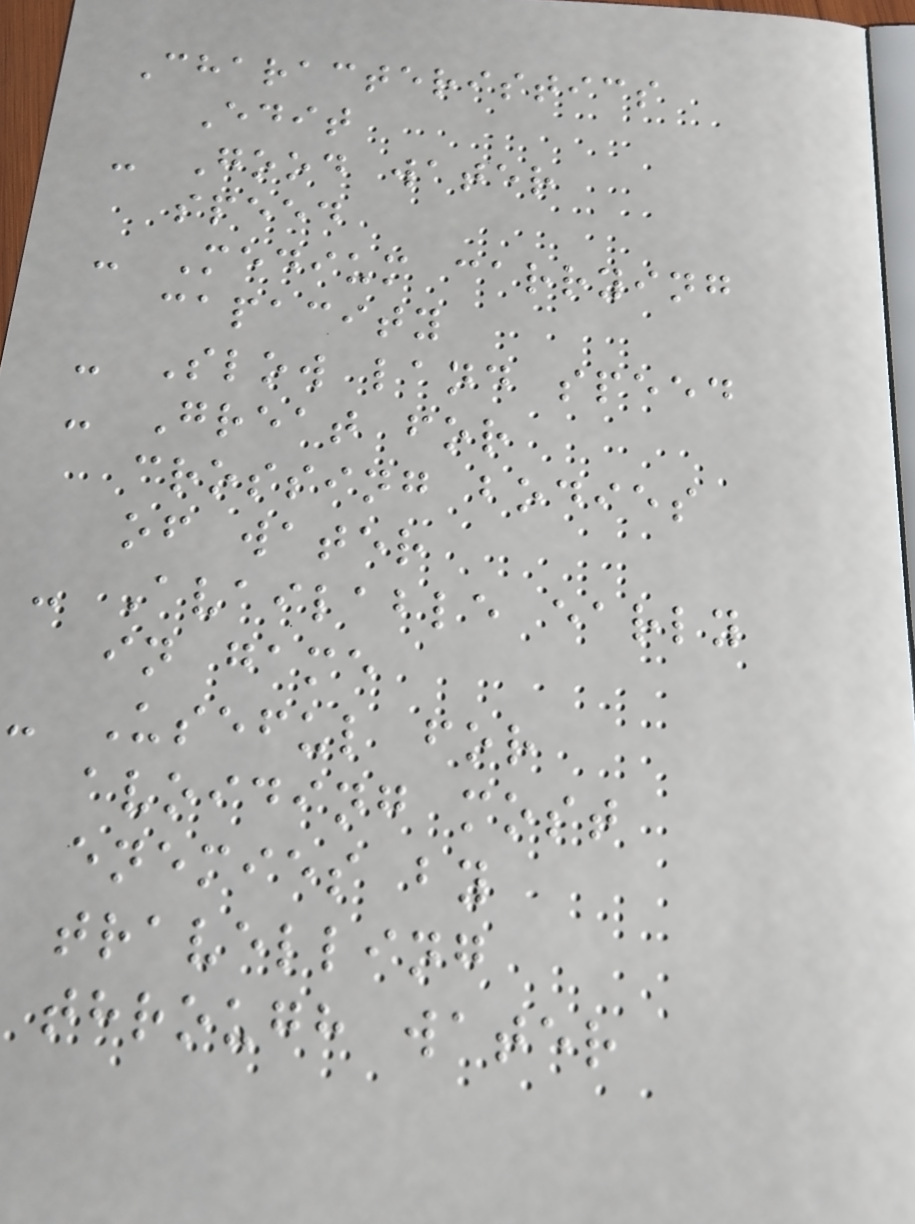Characteristics
Edit
- Good water
speed
- Medium carrying
capacity
- Slow land speed
- Great for
crossing bodies
of water
- Available early
in game
- Useful for
avoiding most
enemies by
travelling
through water
